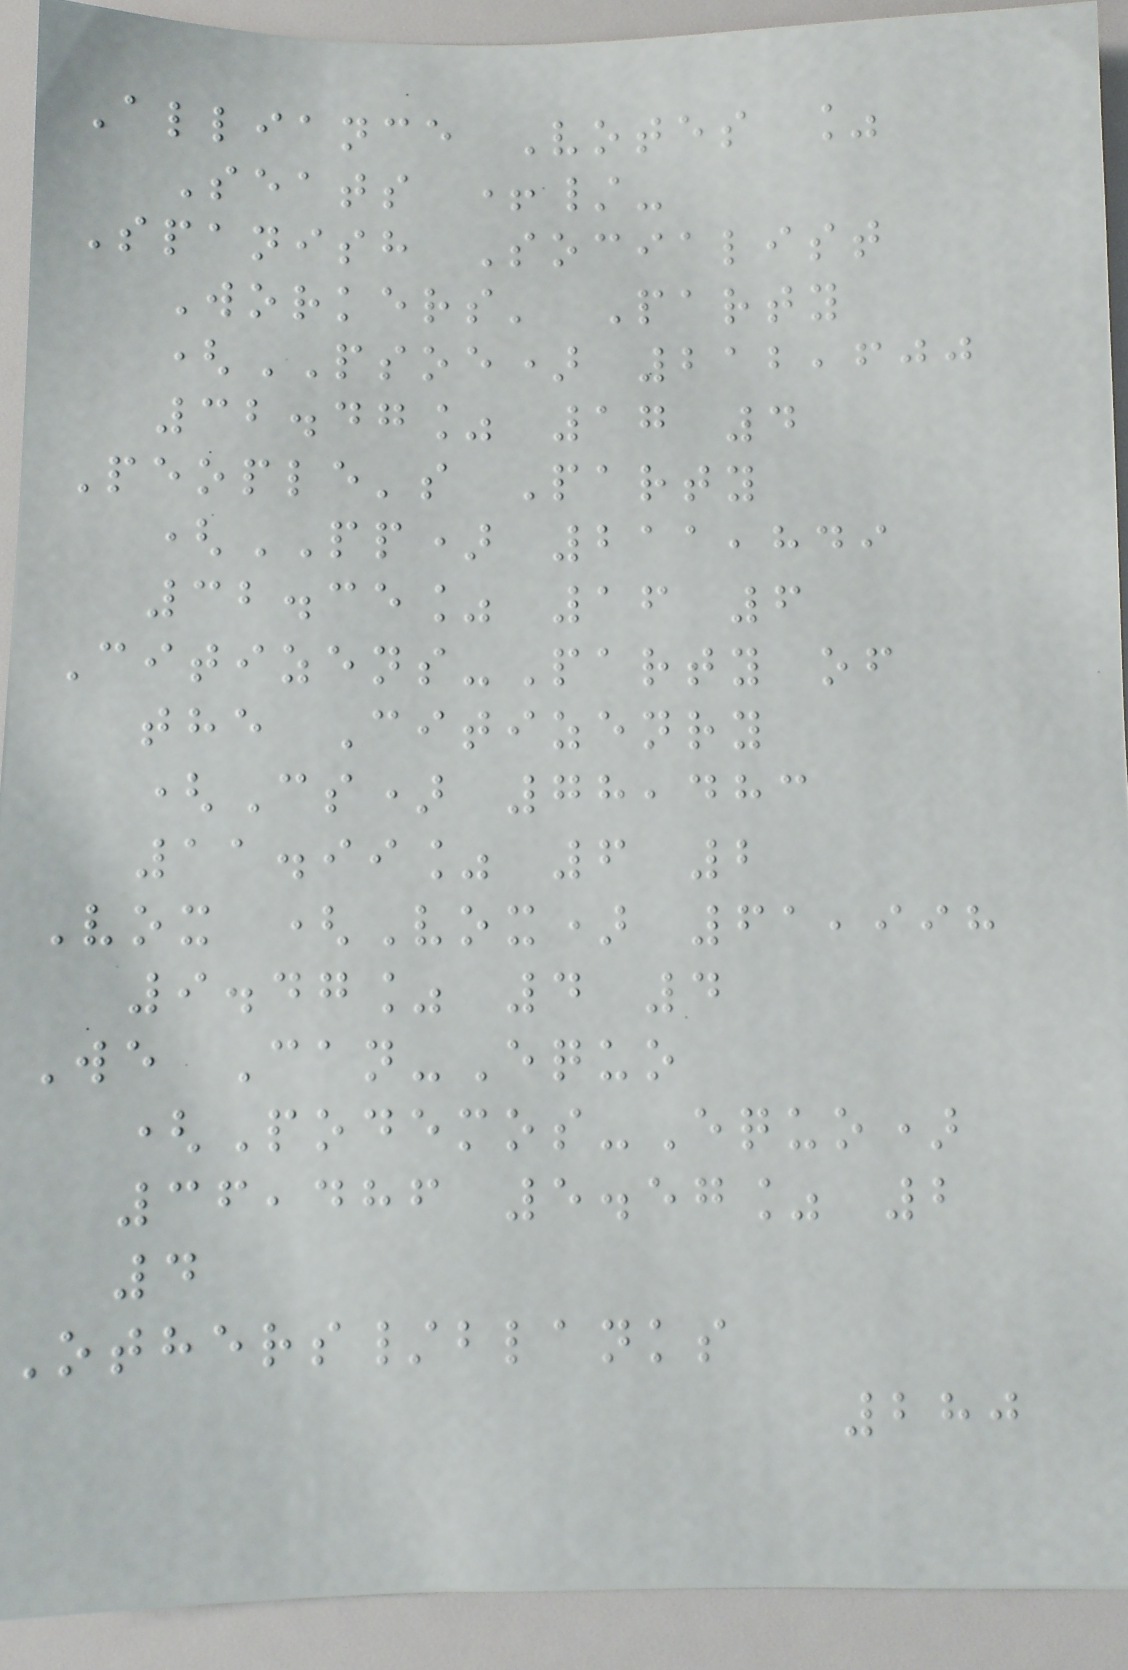Alliance Votes %
Seats +/-
Spanish Socialist
Workers' Party
(PSOE) 212,600
32.47% 17 4
People's Party
(PP) 211,849
32.35% 16 6
Citizens-Party of
the Citizenry
(Cs) 78,483
11.99% 6 2
Vox (Vox) 61,998
9.47% 4 4
We Can-Equo
(Podemos-Equo)
36,486 5.57% 2
4
Others/blanks
280
